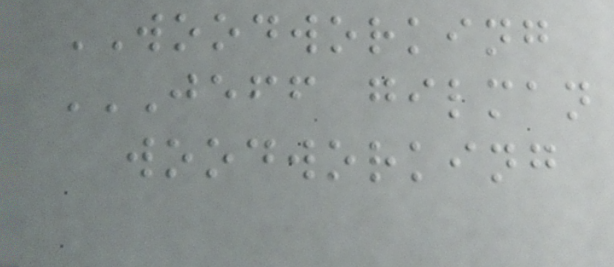WOODWORKING
JEFF GILMAN
WOODWORKING
